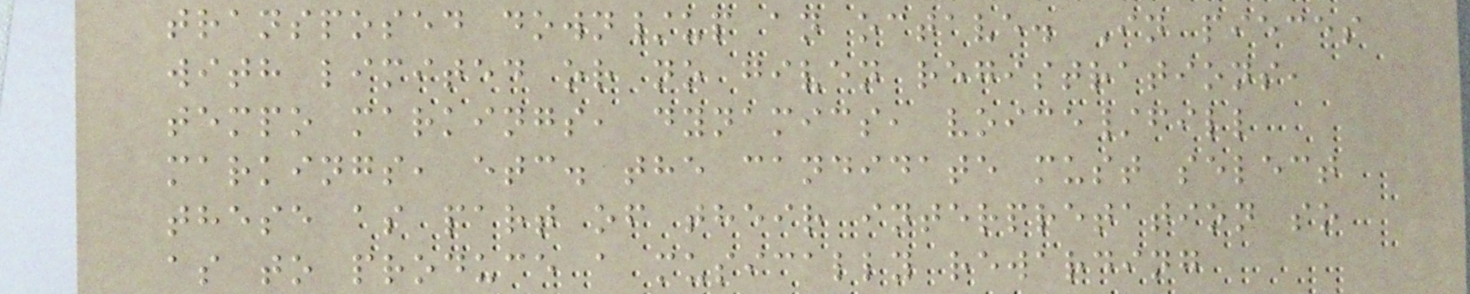transposed down/up an octave. In pieces
with limited or no given registrations,
tempo markings, dynamics, voice/fill
markings, etc. the candidate must select
these as part of their interpretation so
as to produce a musically rewarding
